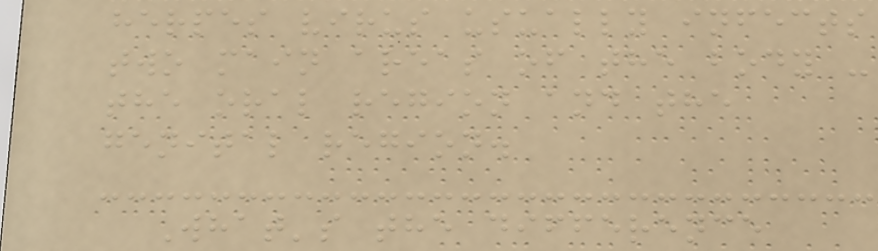herpes virus usually infects
two main areas of the body -
the oral region and the
genital region.
What's the difference
